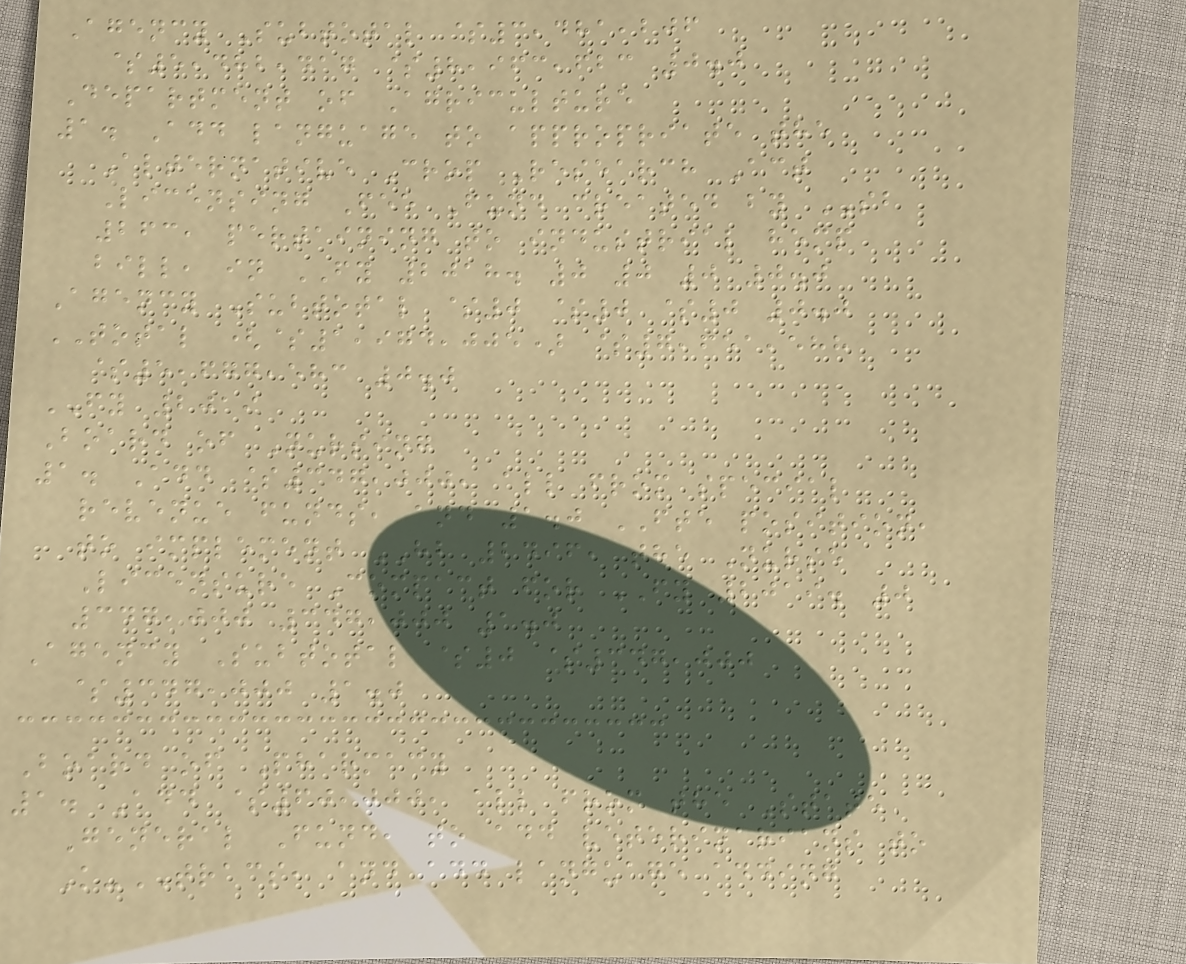Agency Subtotal $3,481,206
$5,482,417 $8,963,623 0.0
Department of Agriculture
1. Add language to appropriate the
Alternative Crop Research Act
Licensing Fee Fund created by SB
263, pertaining to industrial hemp
bill, in FY 2018. 0 0 0 0.0
Agency Subtotal $0 $0 $0 0.0
TOTAL ($1,974,005) $7,651,588
$5,677,583 0.0
FY 2019
Board of Nursing
1. Add $347,000, all from special
revenue funds, and 1.0 FTE position,
to implement HB 2496, the Nurse
Licensure Compact for FY 2019. 0
347,000 347,000 1.0
Agency Subtotal $0 $347,000
$347,000 1.0
Board of Pharmacy
1. Add $60,000, all from the State
General Fund, to add veterinarians to
K-TRACS, and add language adding
